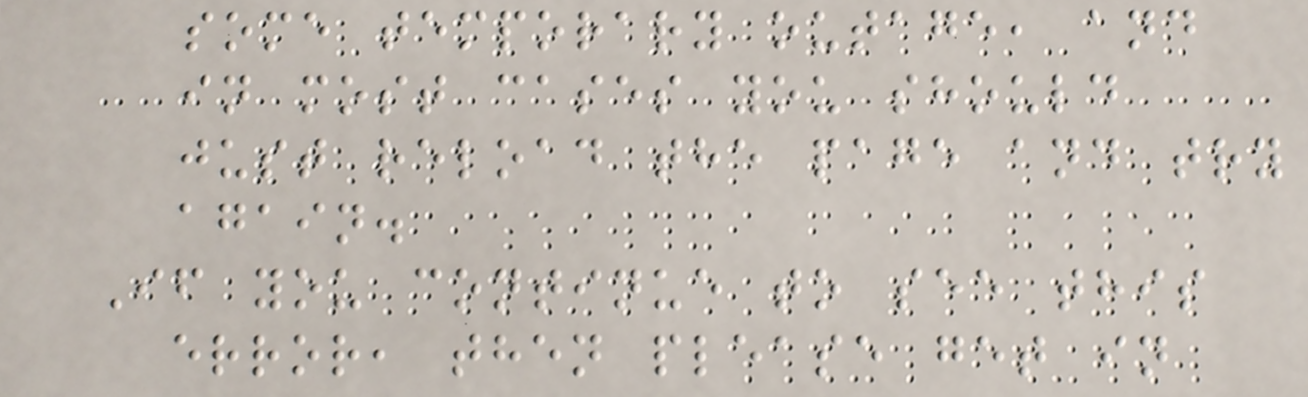some temporary outage, and
in most cases you should
just reload the page and try
again.
If you continue to see this
error, then please get in
